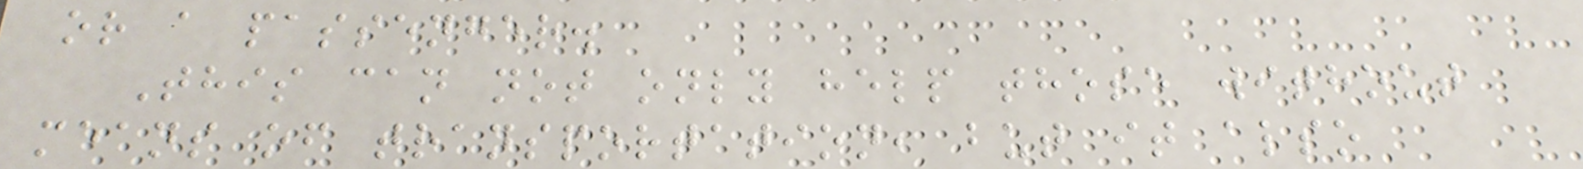or a passenger.
This can not only help those without
means of transportation, but it also
